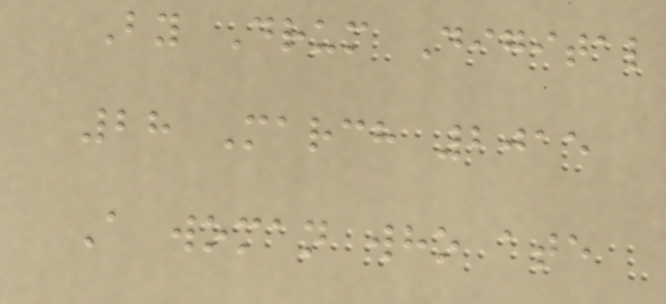By Drum Digital
28 March 2015
A woman who ate
